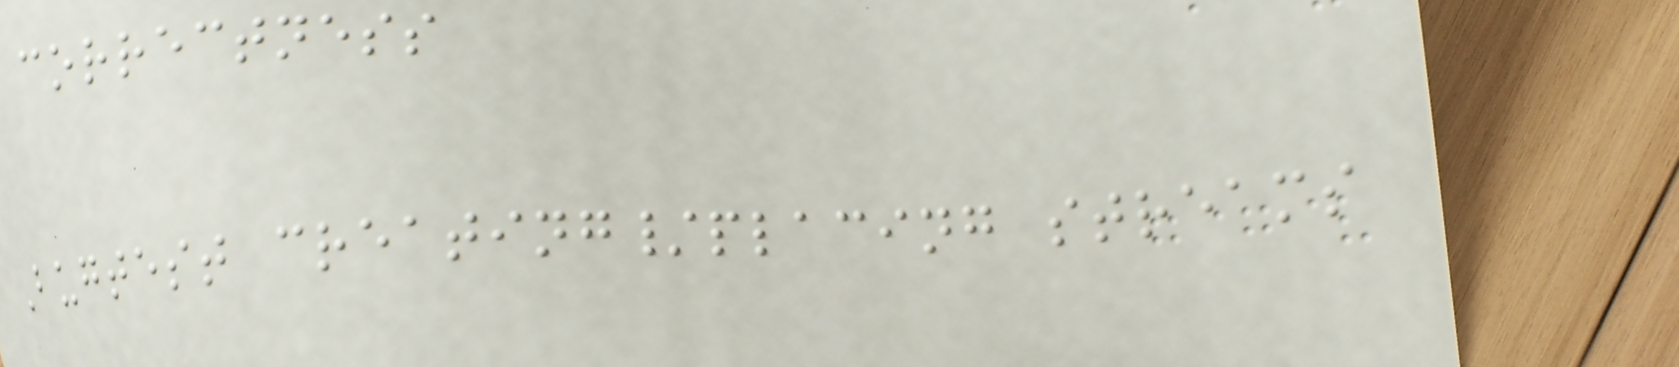correctness
Bugtest creating/placing streams
